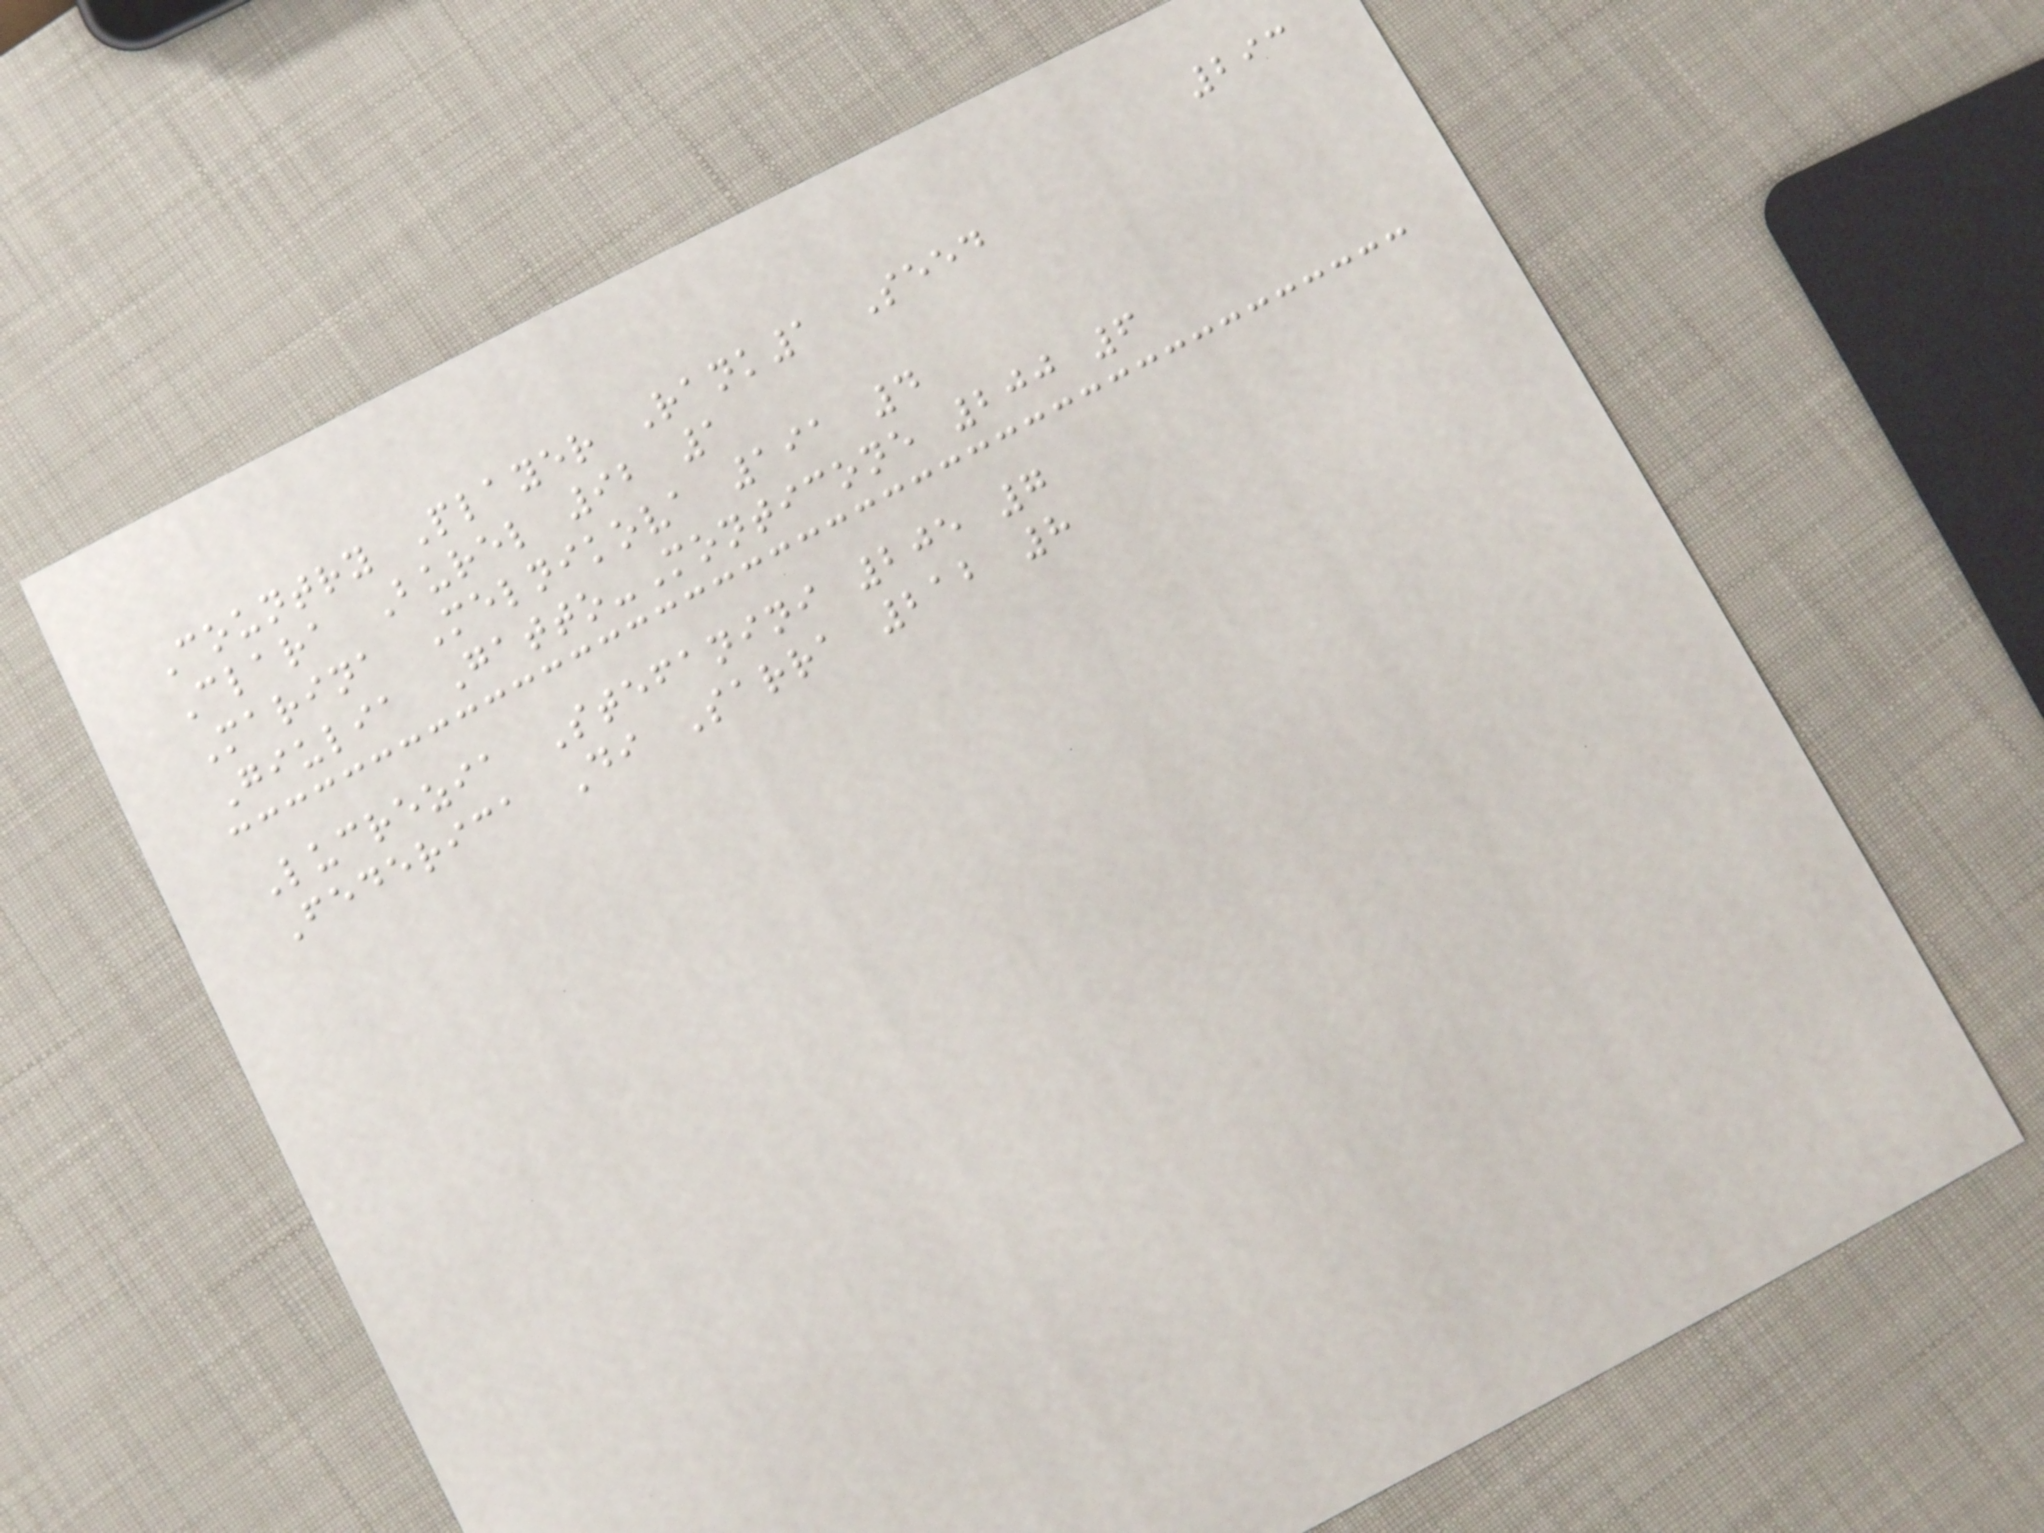293
Country Player Rank1 Seed
Clara Burel 92 1
Marina Melnikova 191 4
Giulia Gatto-Monticone 200 6
Lucrezia Stefanini 205 7
Federica Di Sarra 212 8
